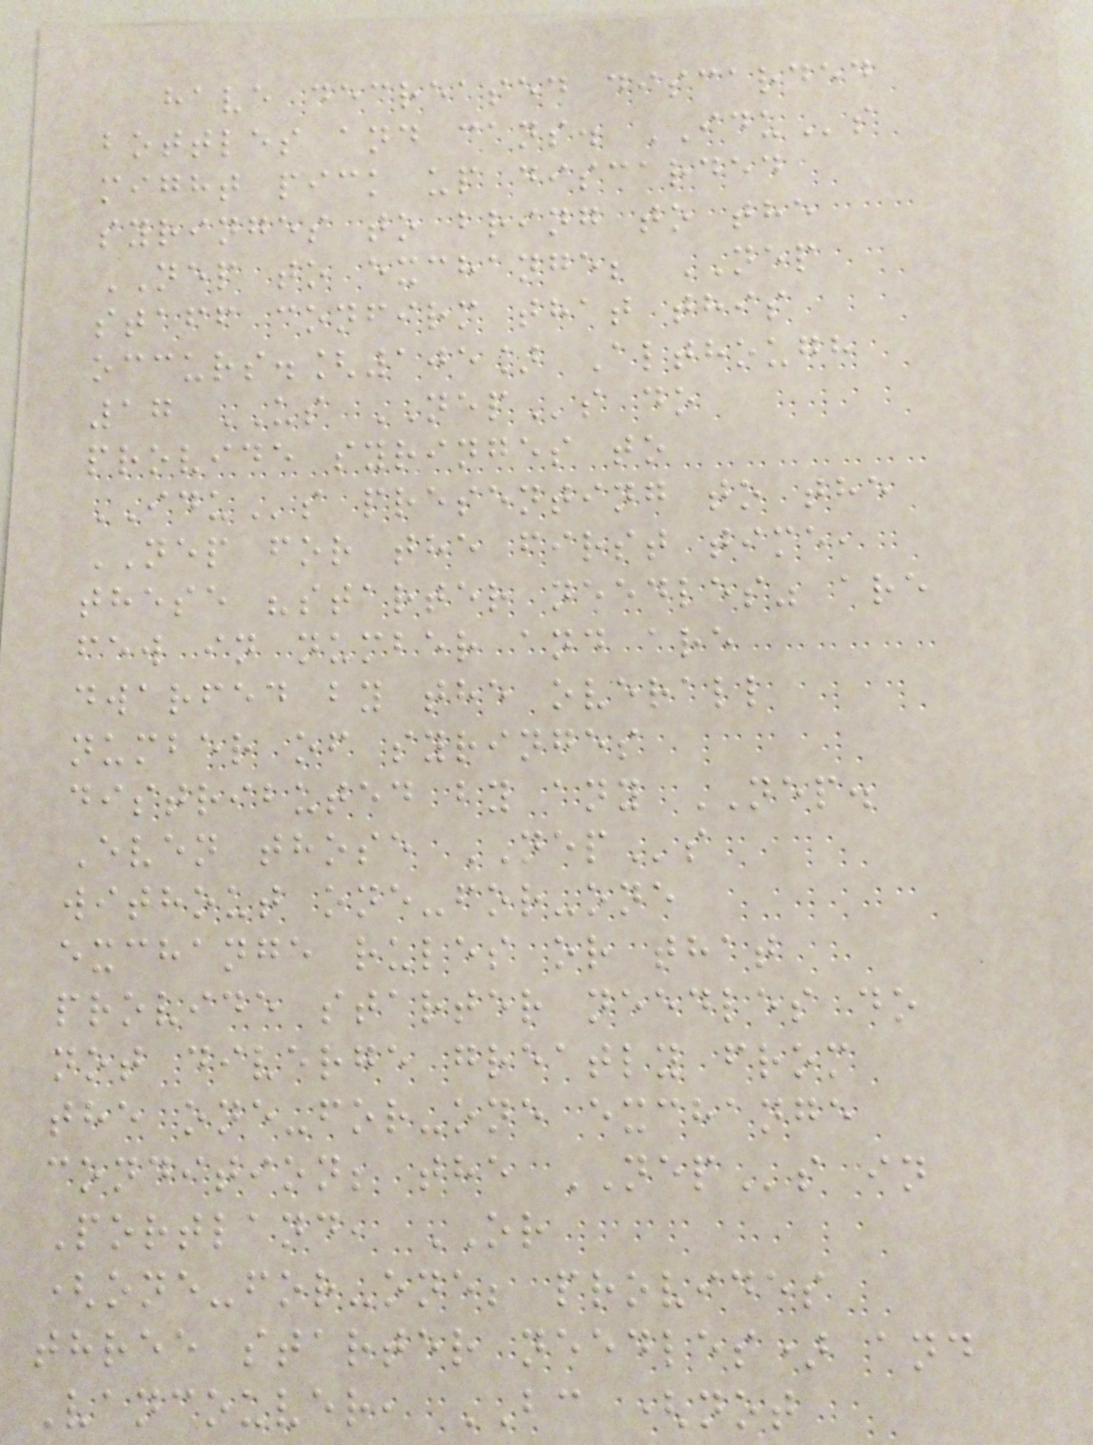have decreased discarded
bottles and cans. IDUs
might pick up discarded
syringes to bring to the
NEP to exchange; NEP
staff confirm that this
occurs.[105] Although
17 US NEPs do
provide syringes to
IDUs presenting to the
NEP for the first time,
these "starter needles" are
few in number and are
dwarfed by the overall
number of syringes
distributed by any NEP.
Even those NEPs
without one-for-one
exchange rules or that
provide starter needles do
not diverge greatly from
the one-for-one exchange
condition; the NEPs in
Portland, OR
(one-for-one; provides
three starter needles) and
Vancouver, BC (not
